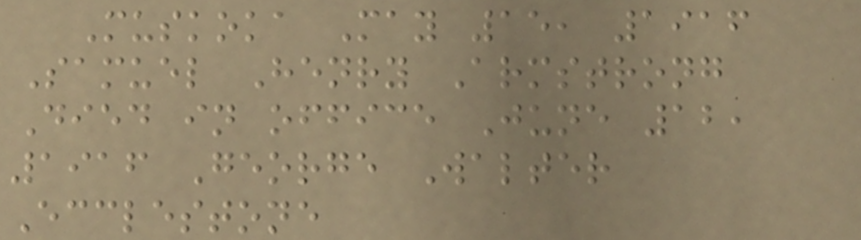Muskoka May 15, 1916
Samuel Henry Armstrong
Died in office June 12,
1916 George Walter
Ecclestone
